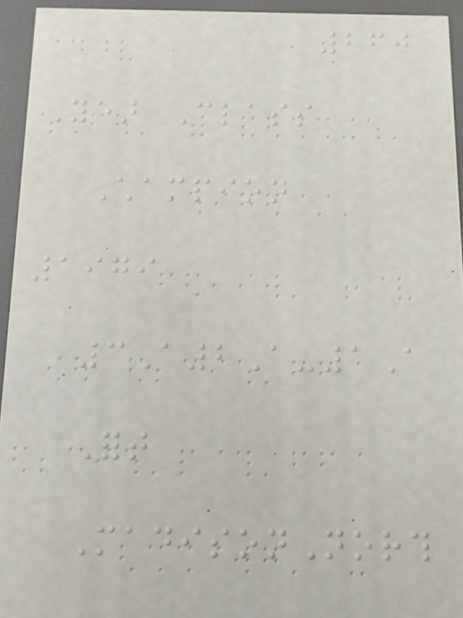260
Year Class
Champion
1979
3A2A-1A
Fort
MadisonNorth
